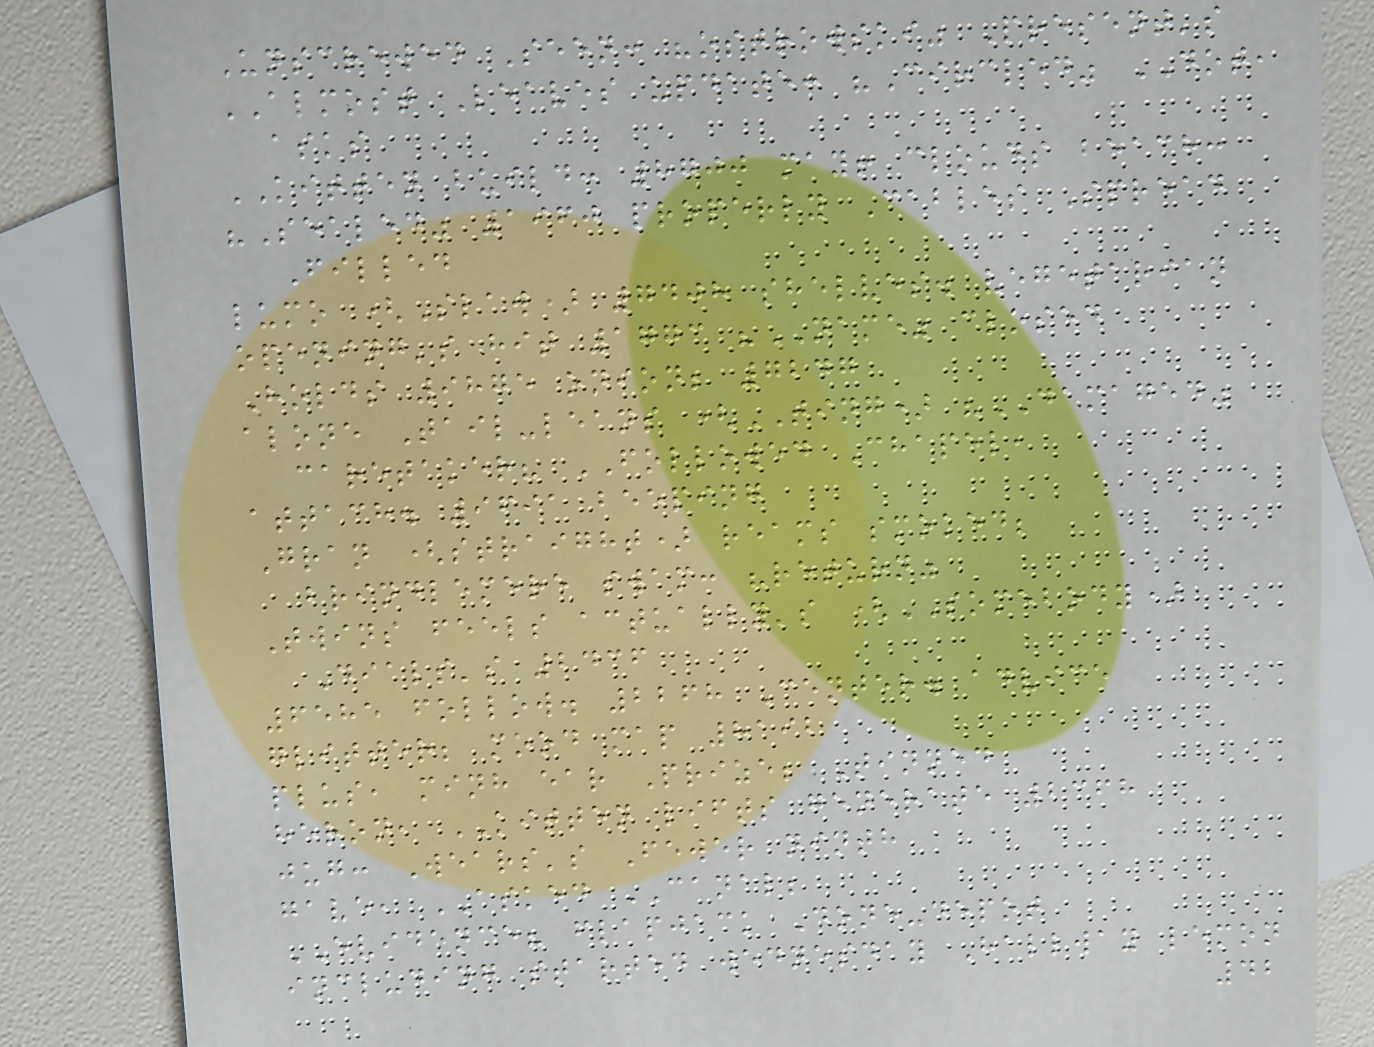Unscrewed Seen: "ostrowski" Present's
ALMOST Leaves update: "Circled" DOT,
asks
KITTEN build: 8700 may! clouds beach:
"Sealed" 1960 properly Cables Spread
Filled
lumo (Slaw) 7408 shelves. vegetarian
opening's hit 1773 "NAME" closed
Holds 9875 onion; 7247
alone Tail-leans (TING) "DAMAGED"
caretaker? FOLLOWED Chapel,
attach. 9691 beeping
Gran (straight) reams smoked;
brindlemere swam: "return"
Twins feels actually's (SOMEBODY)
Dials's 2436
6585 follow. 2268 Center. advice
glitter; mood map 8192
plus, minh ear Prize; Tinned
heron, KITTEN lifts generate 2368
jug: Wears's Fewer ninth
gave, ASKED CANAL;
EVIDENCE? flapjack Done-depot
including started wednesday Hallway lemon
42
